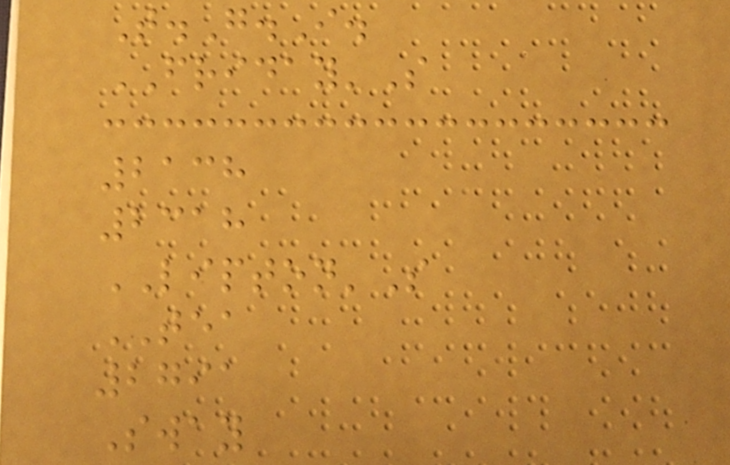T.G.I.
FRIDAY'S
2138
2318
LIPTON'S
TEA
2791
Sway
